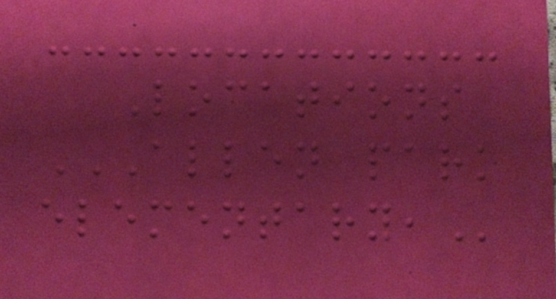Locations
ALLEN PARK
ELEMENTARY,
